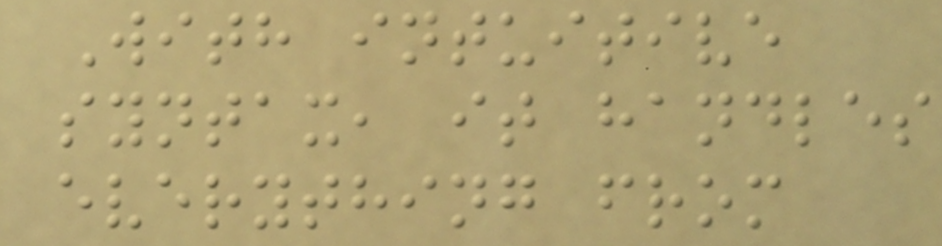With intuitive
syntax, it handles
everything from
